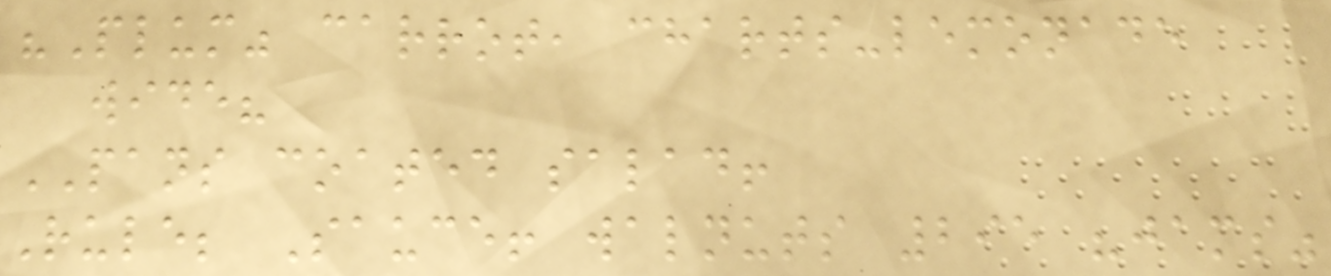"Plum" carrot, charts-lemonade
wide?
PANS coated salad!
Rule; Sauce! walnuts 295 "jams"
